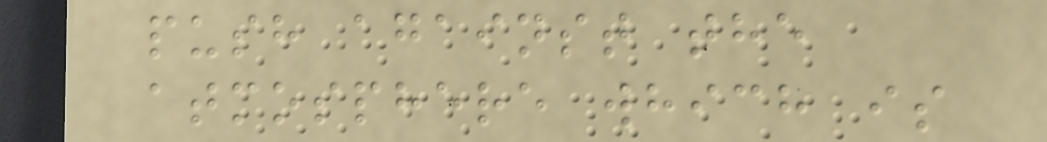push against the
atmosphere which is
